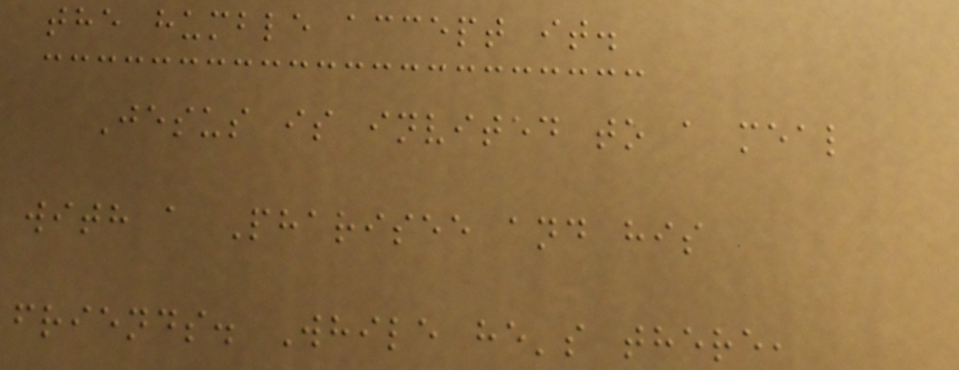the humble accept it.
Jesus is invited to a meal
with a Pharisee and his
friends. While he's there,
